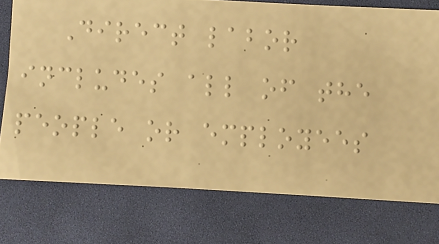Direct labor
includes all of the
people or employees
